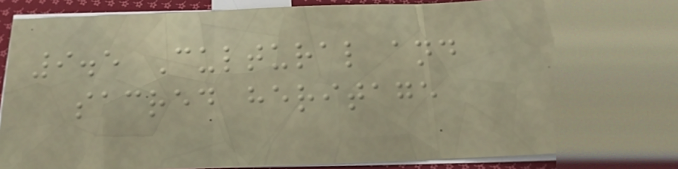9.5 Cultural and
sacred heritage
